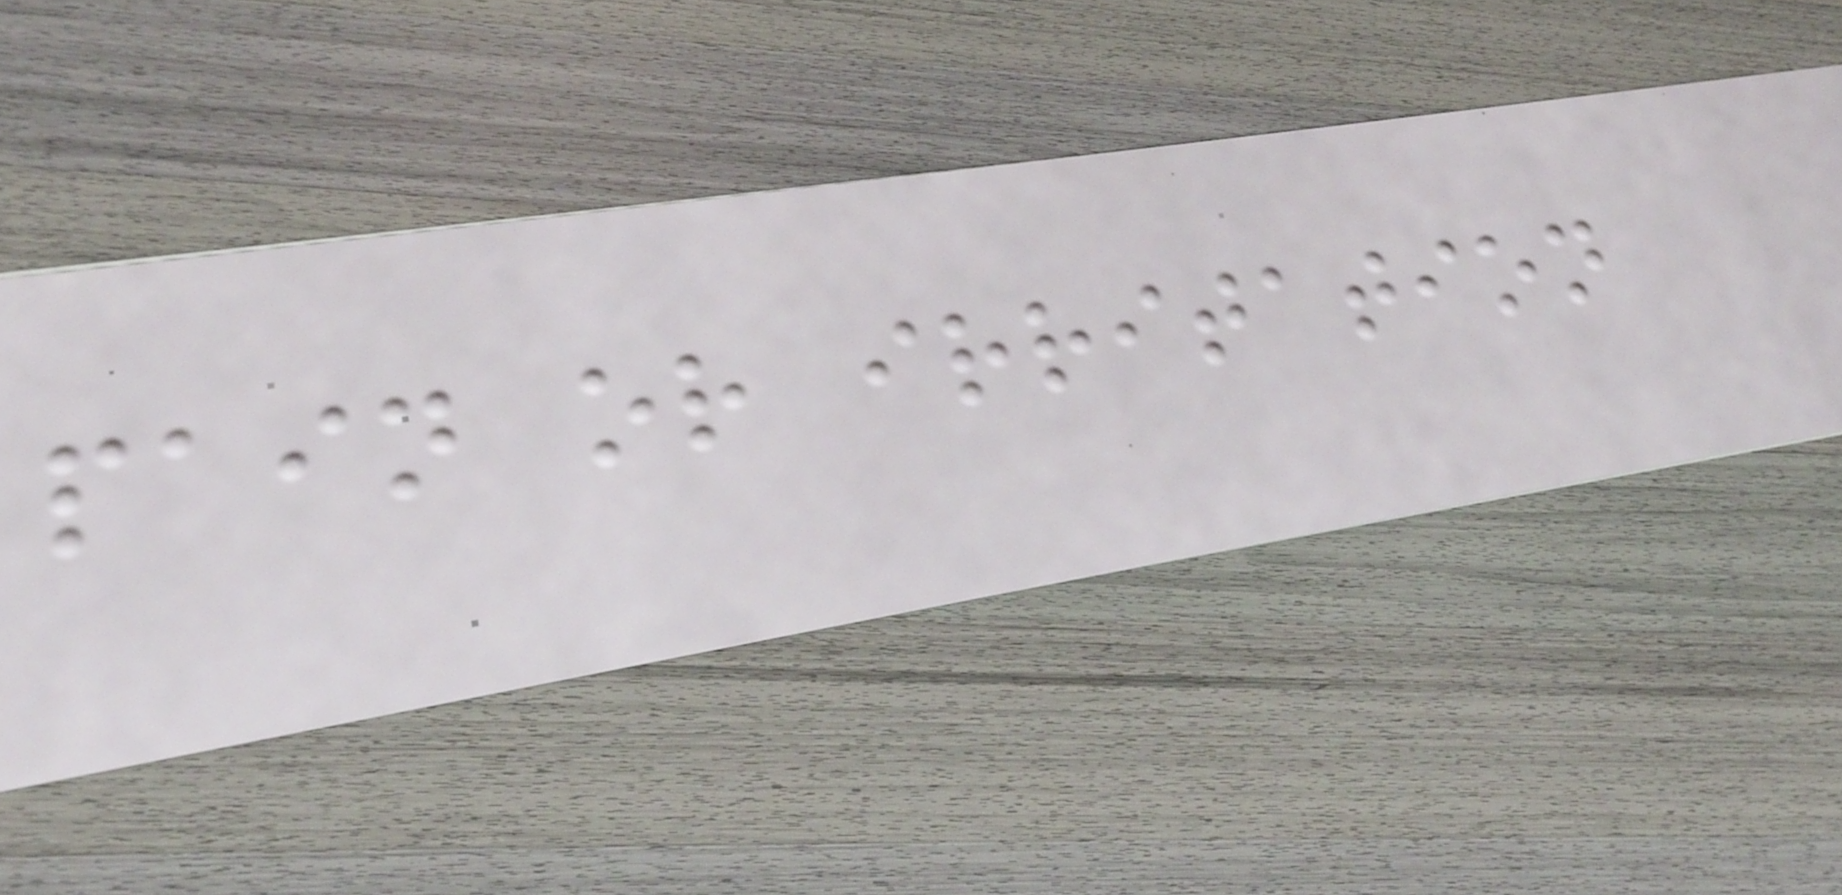pain or irritation
